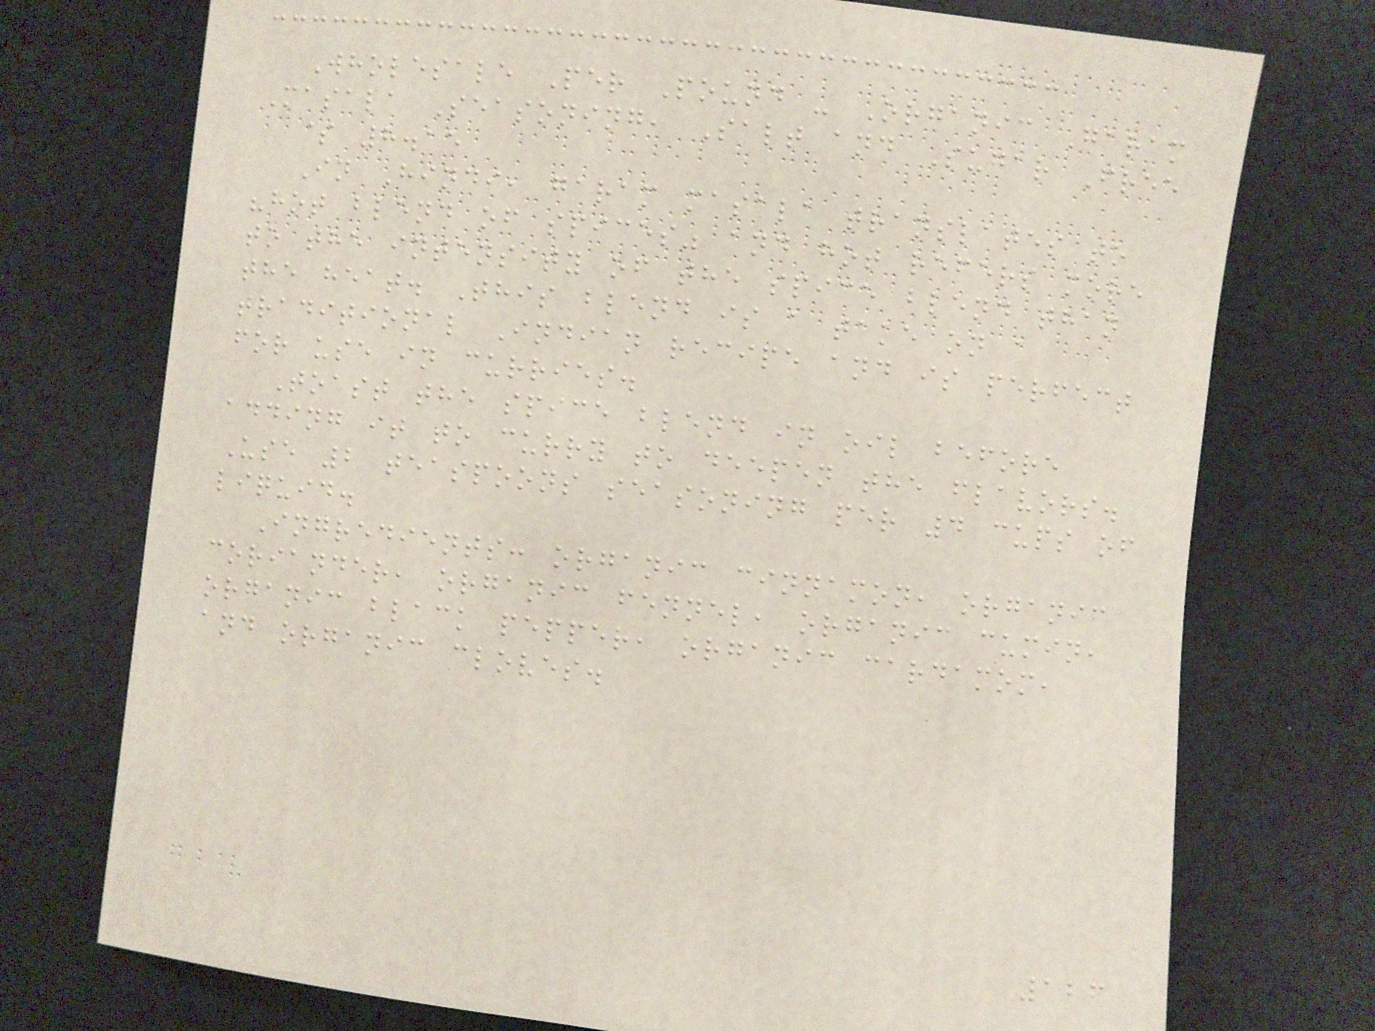Wholesale Per Pound - Organic Garam
Masala Seasoning, Salt and Sugar Free
$ 8.15
In Hindi, garam masala translates to
"hot blend of spices" and hot refers more
to the intensity of the spice blend than
the heat. This blend is a take on a
traditional Indian recipe and is perfect
for use in curries.
Toast the spice blend in oil before
adding it to curry to deepen the flavors.
Use 2 teaspoons seasoning per 4 cups of
liquid.
Ingredients: organic cinnamon, organic
coriander, organic fennel, organic cumin,
organic black pepper, organic cardamom,
and organic cloves.
126
